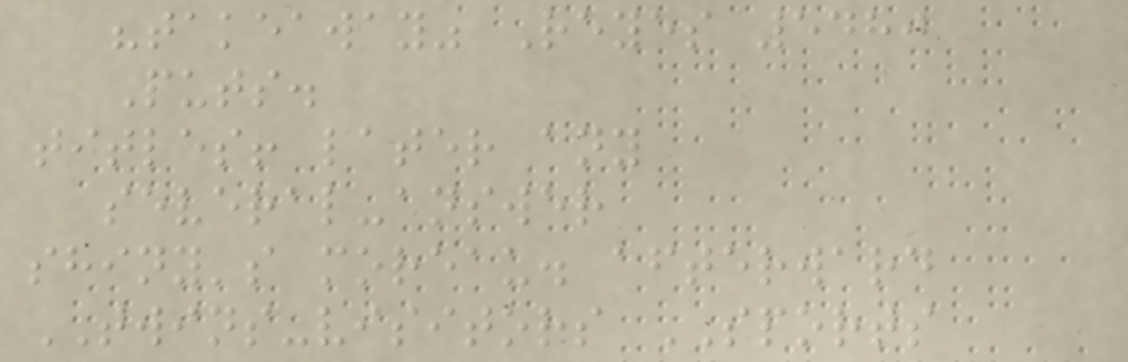"takeaway" Reyes 5480
Puts.
titles! later any
several-answer
shiny's moreau. afterward
TWINS-visitors SPORTS
